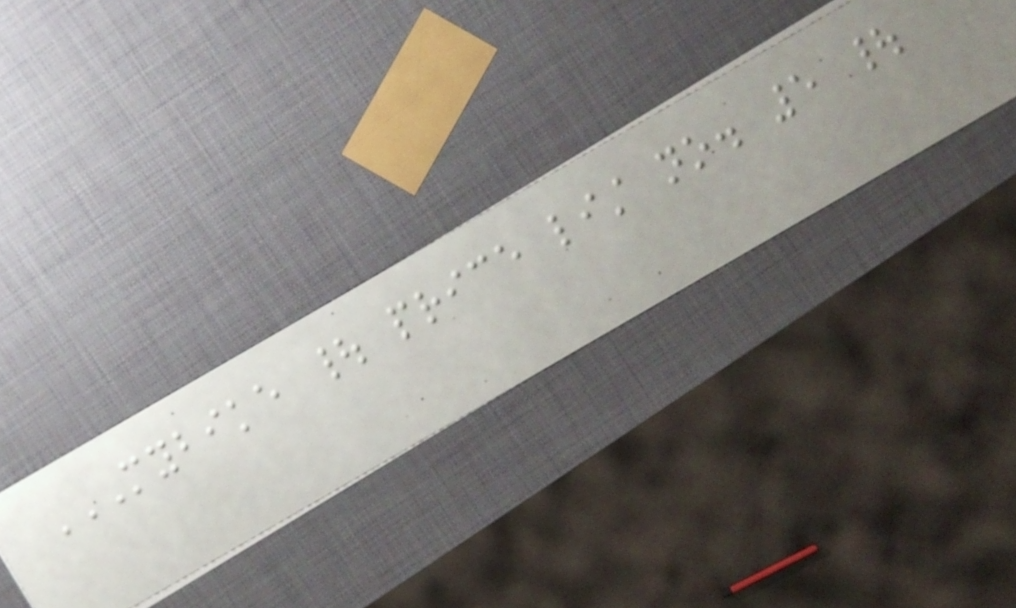MYBIKE | PRICE LIST NO. 5 |
